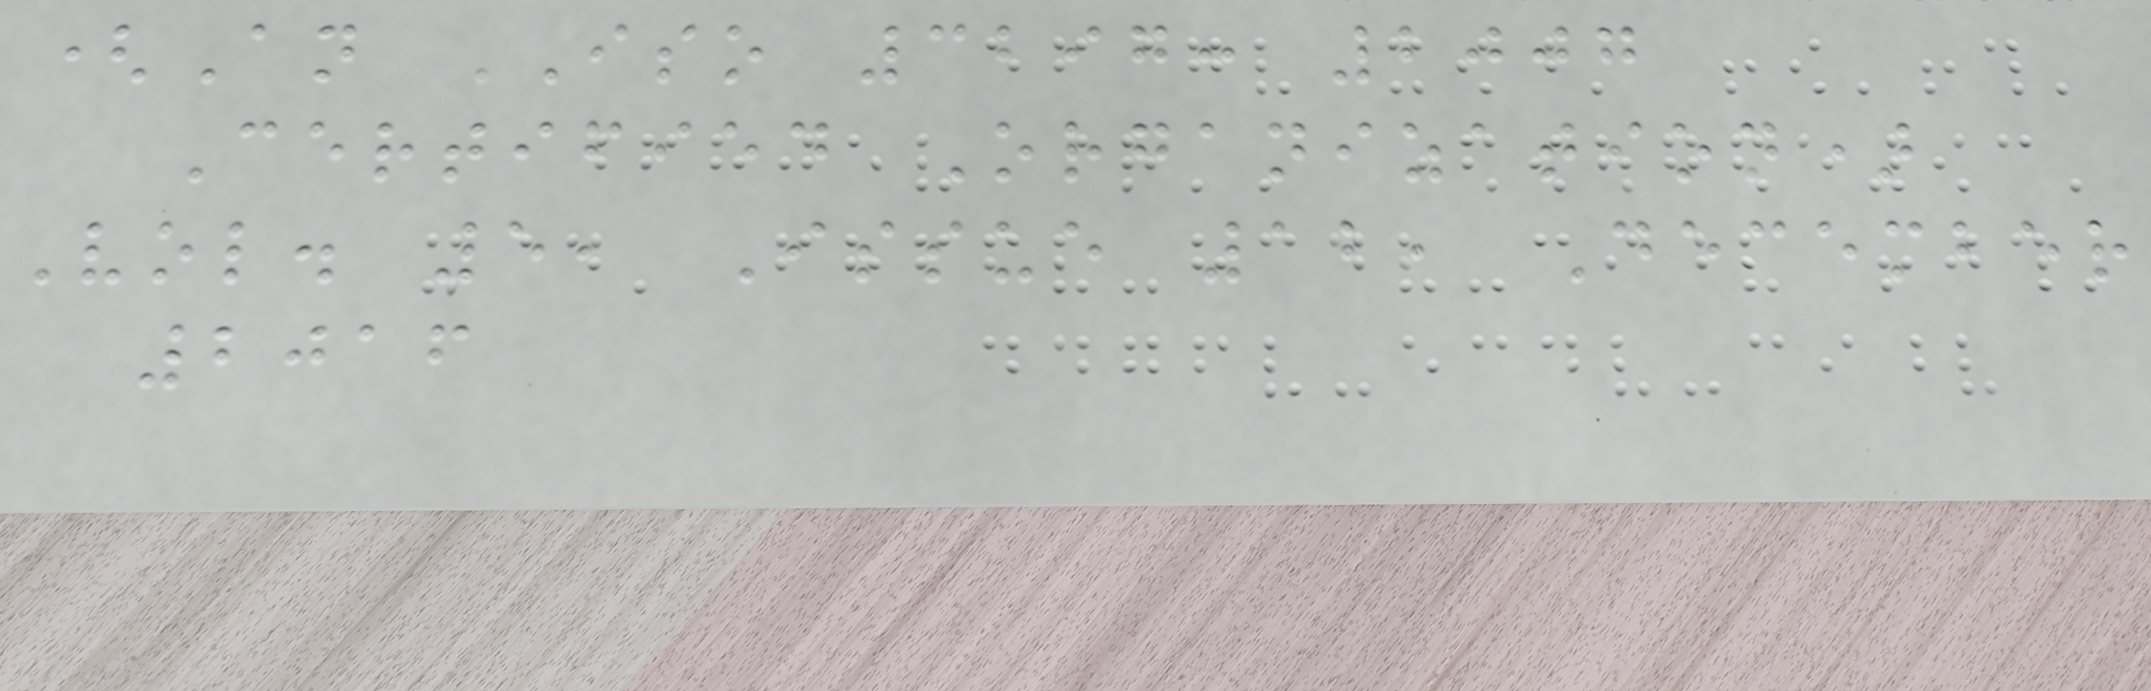(An ISO 3297: 2007
Certified Organization)
Vol. 5, Issue 12, December
2016
